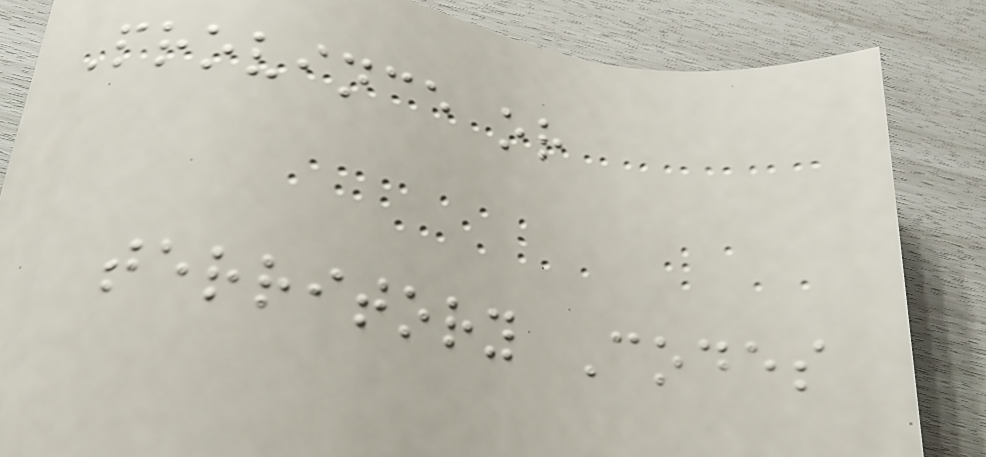Province or
territory Codes
